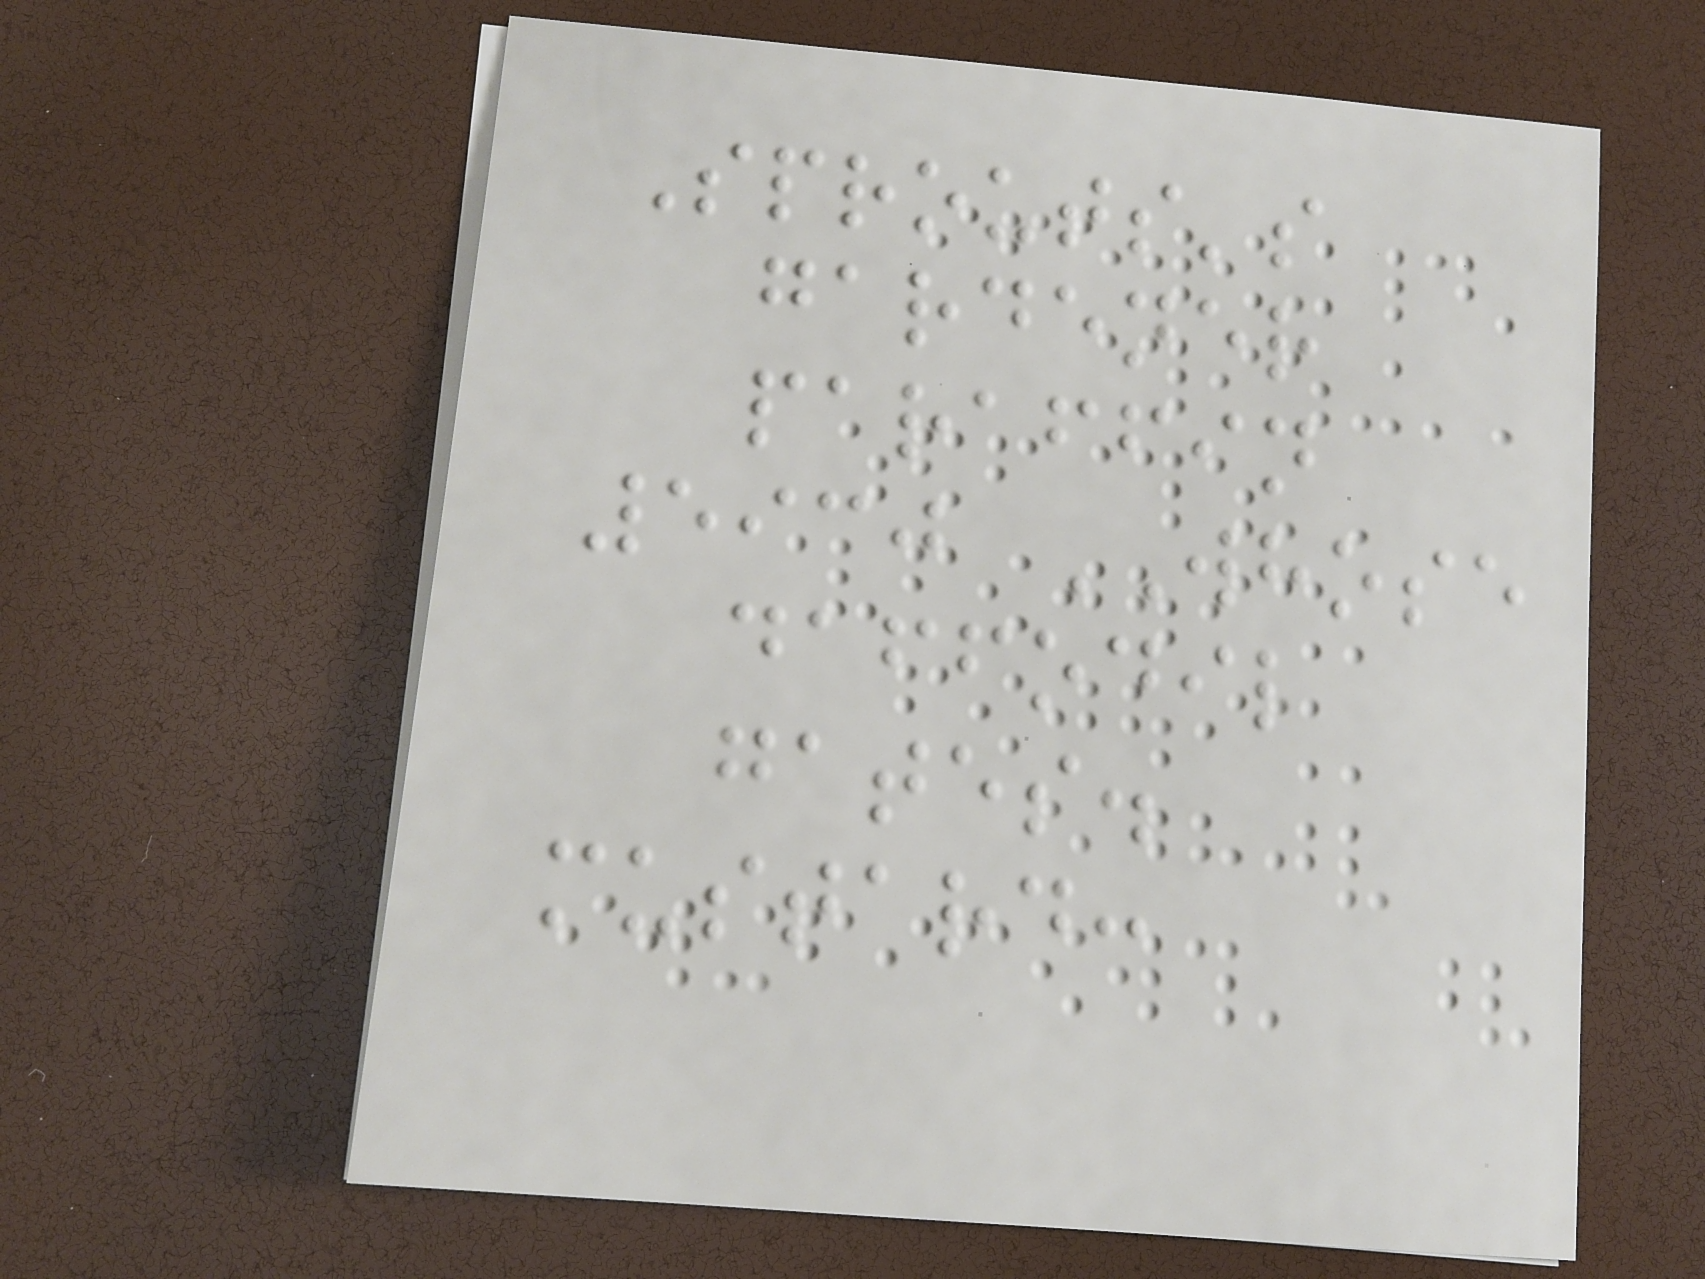Sprouts's
gardener
paraffin
5930 WHOSE
daffodil
gates.
mustard:
